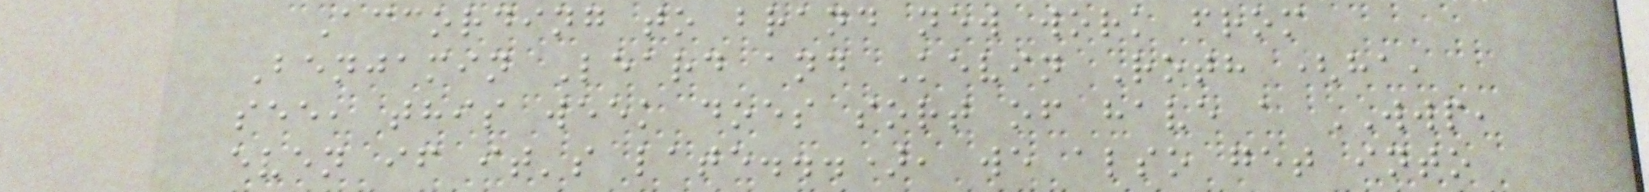According to brand new work from
Benjamin Leard and Kevin Roth (ha,
see, this week does sort of have a WWP,
even if it's late...), we also get into
